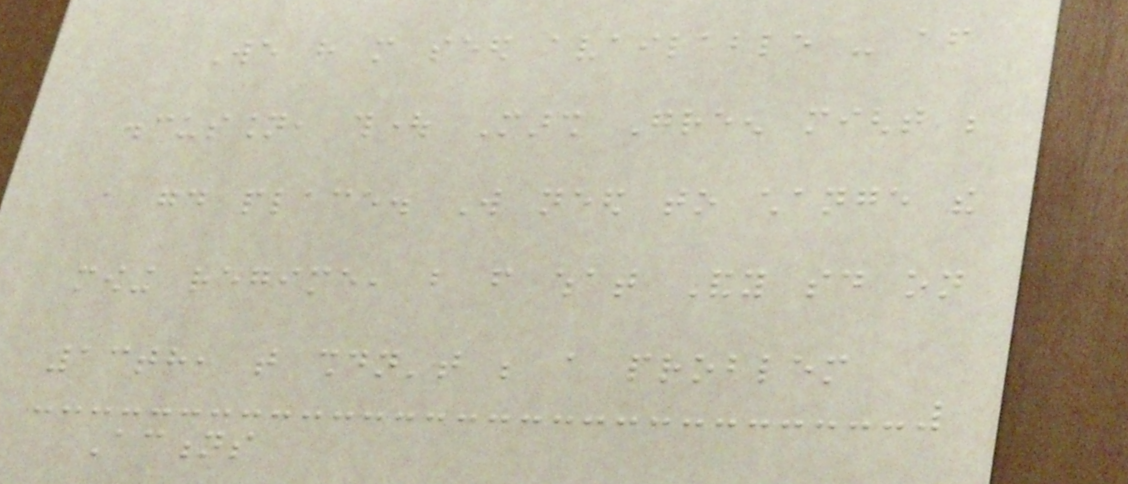We have more seed available - after
discussion, thought Marsh Green might be
a good place. Will need to change the
mowing regime, but from what Andy said on
13th, that shouldn't be a problem
Actions
